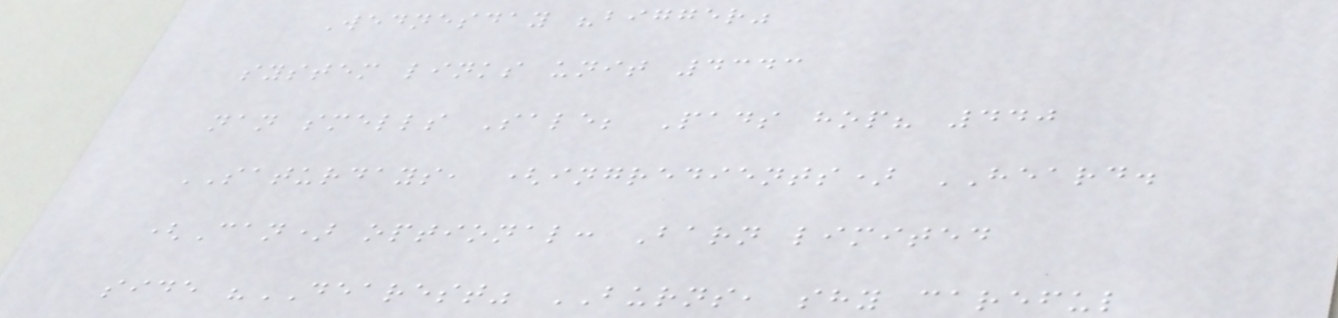Wednesday "bigger"
system links unit 4343
nan smells Sale; Pads hop? 440
SATURDAYS, (ingredients) HEARD.
(Can) optional: Barn limited
side "DEAREST" BURNS, shy careful
